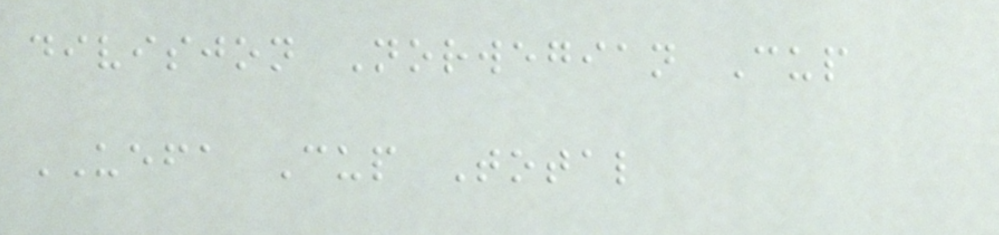divisjon Norwegian Cup
UEFA Cup Total
